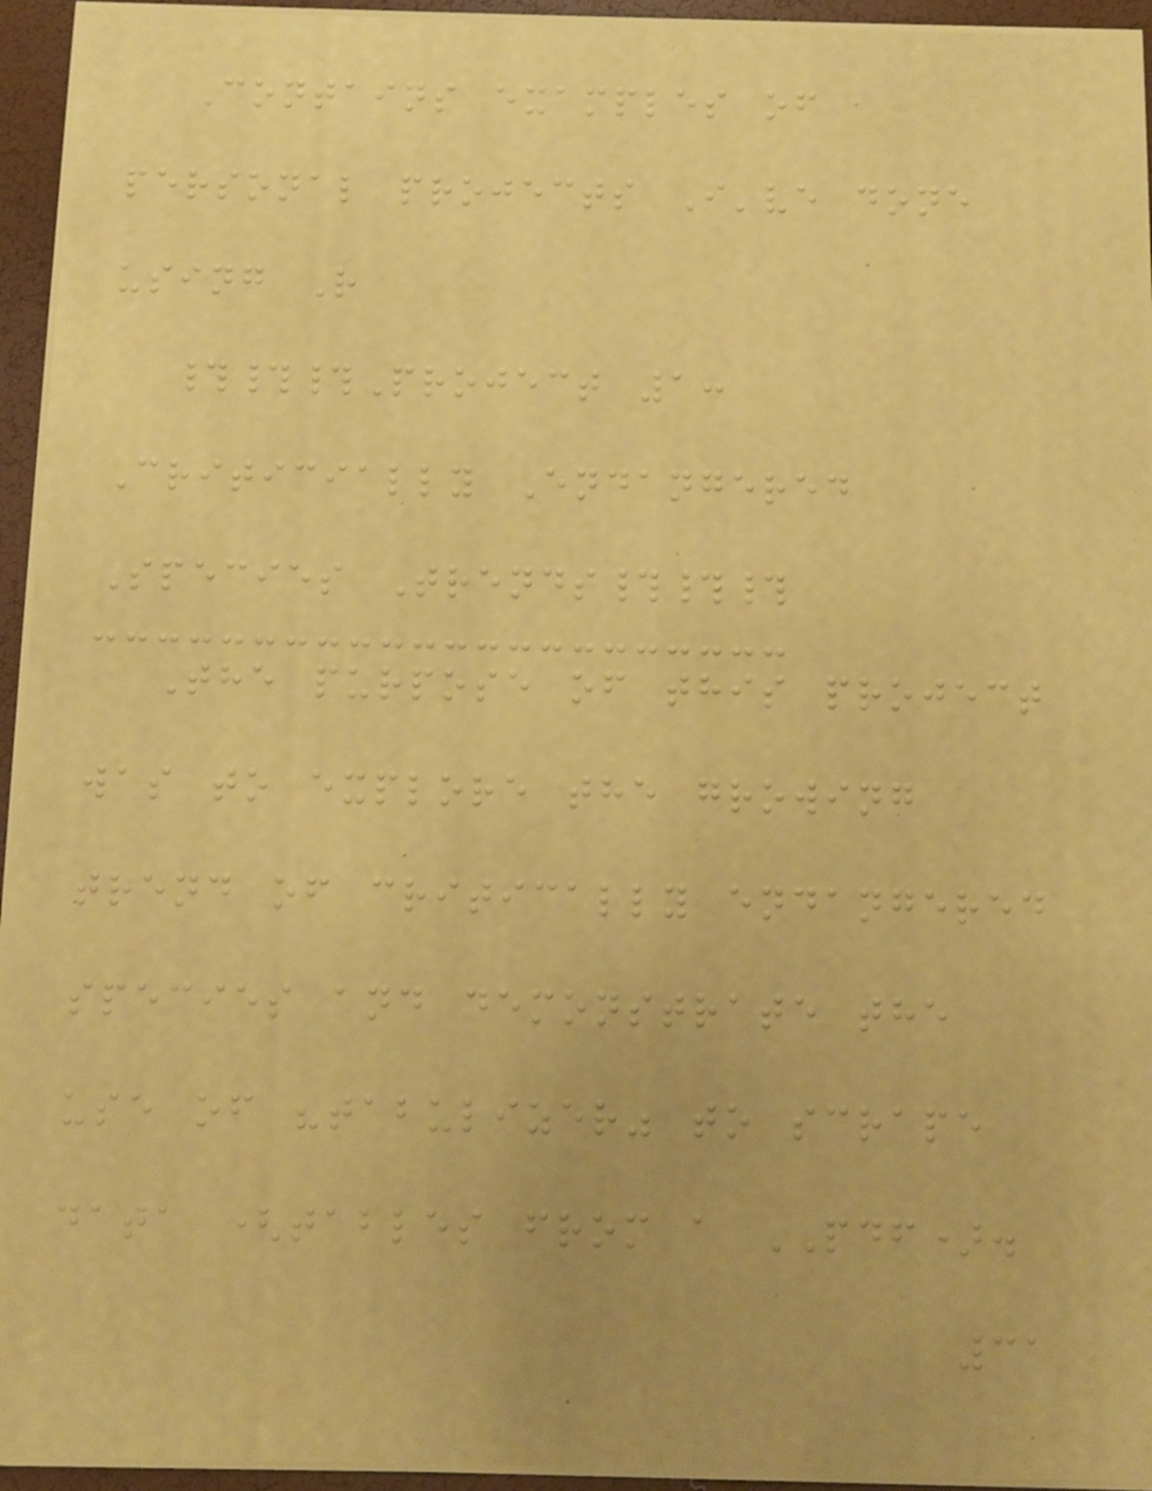Contains examples of
personal projects I've done
using R
###Project 1:
Criticially Endangered
Species Trends###
The purpose of this project
was to explore the growing
trend of critically endangered
species and demonstrate the
use of "tabulizer" to scrape
data (tables from a PDF).
31
